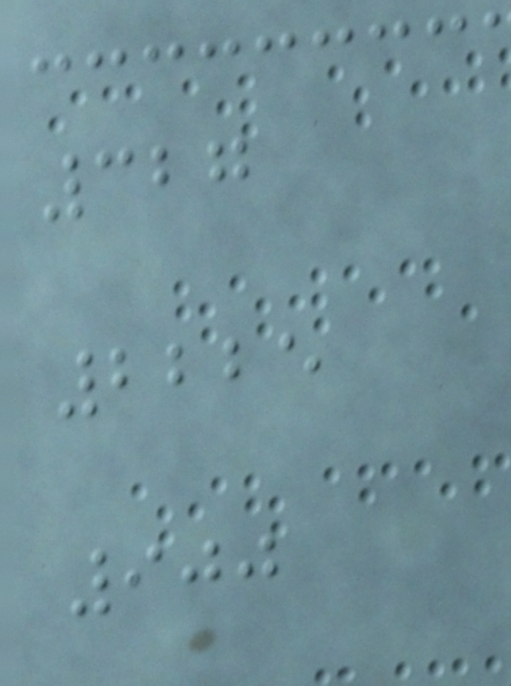327
2225
900
